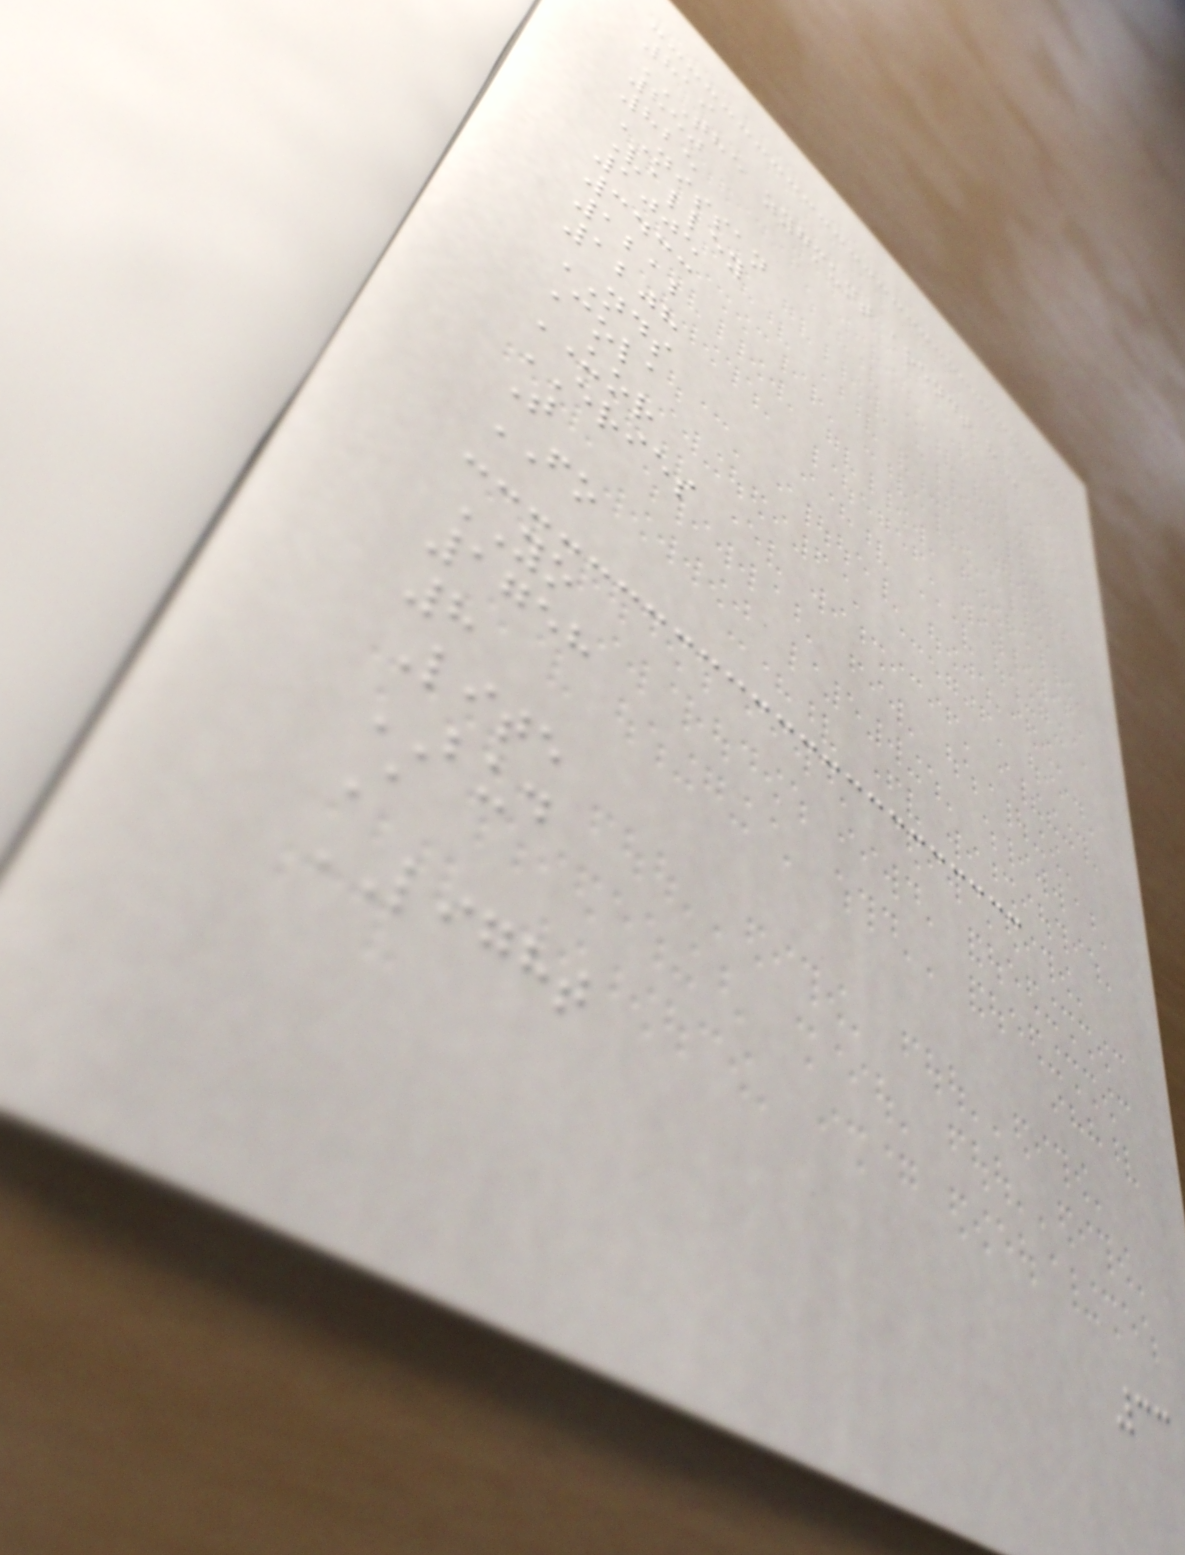819
THE ZYGMUNT ARENDT H
850
825
NISSAN
Valley
1005
3433
1212
1208
NDS
Cola
UOR
ERIES
T
FO
YO
1758
8
Lite
BUD
A
LIGHT
33
